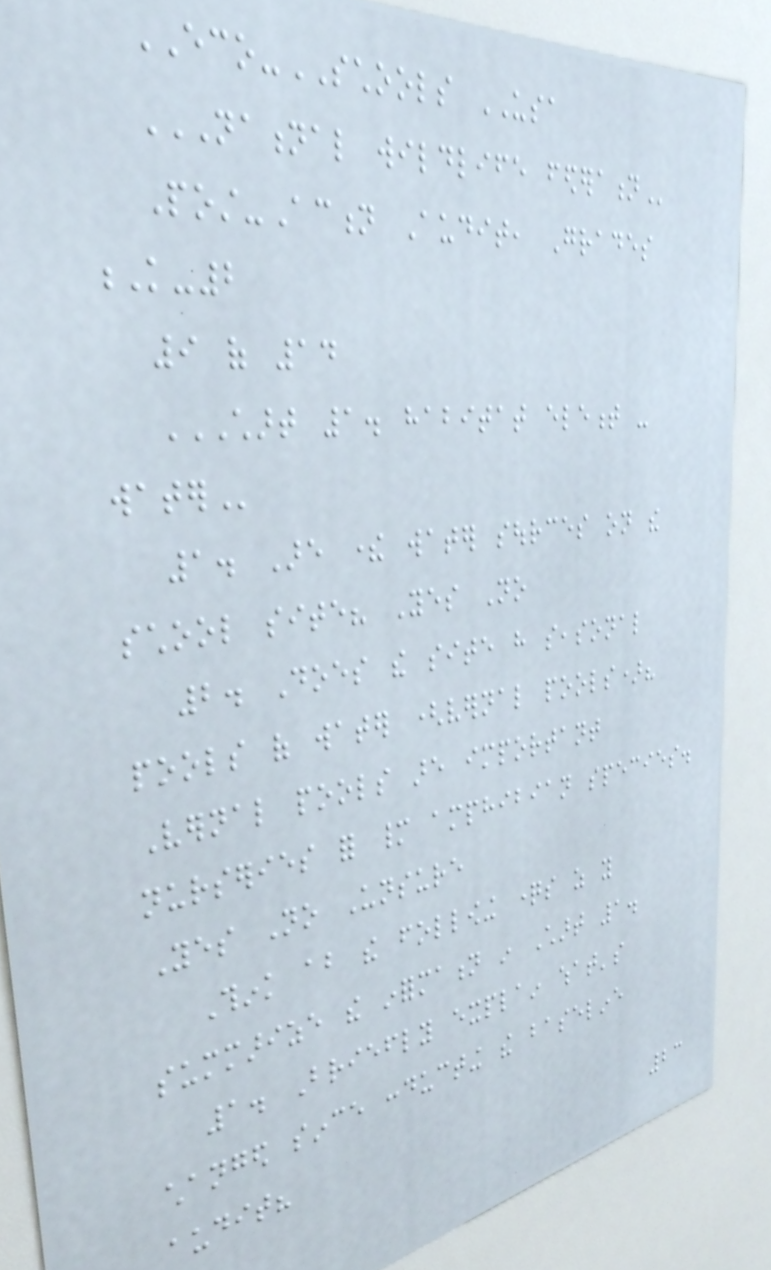ECO-SCHOOLS USA
NATIONAL WILDLIFE FEDERATION
Post-Action Audit, Grades
K-2
9 of 14
CHART 1. HABITAT ELEMENT -
WATER
1. Are there water sources on the
school site? Yes No
2. Does the site have seasonal
pools of water (vernal pools)?
Vernal pools are important
nurseries for many amphibian species.
Yes No Unsure
Think about the following questions as you
summarize the information in Chart 1.
1. Briefly explain what's
changed since conducting the baseline
audit?
23
